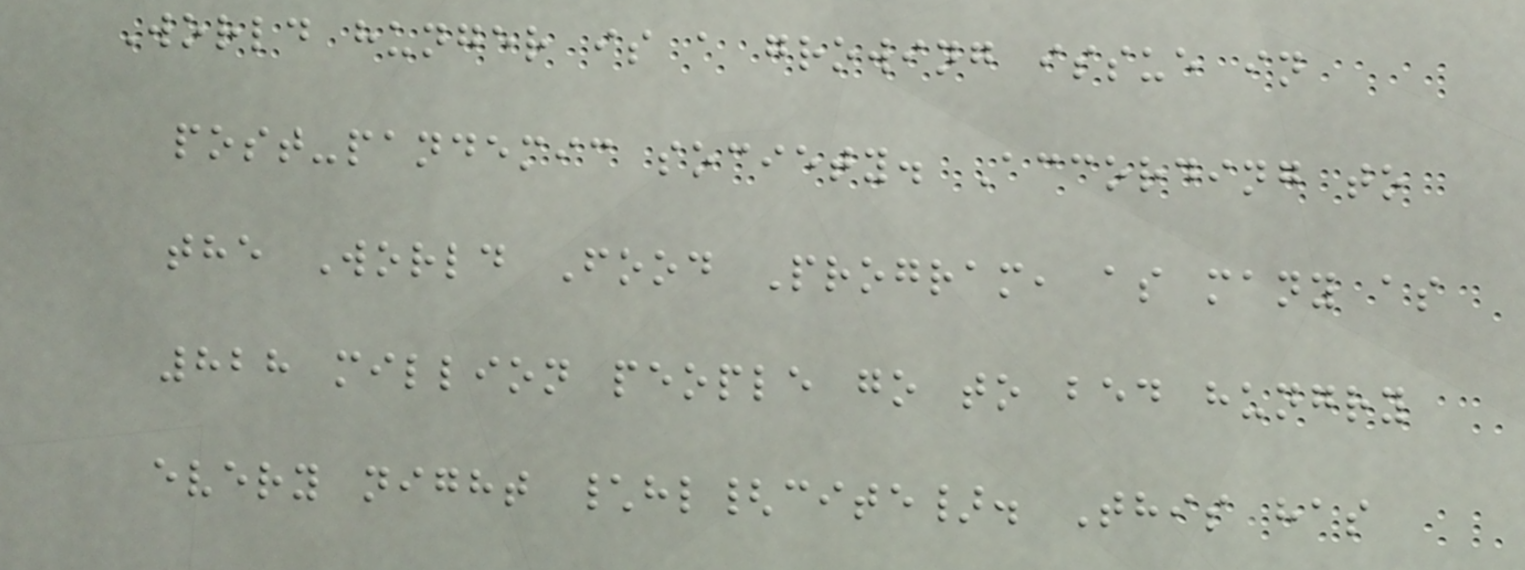World hunger is a growing issue in
post-pandemic society. According to
the World Food Program, as many as
828 million people go to bed hungry
every night \hl{cite}. This has
